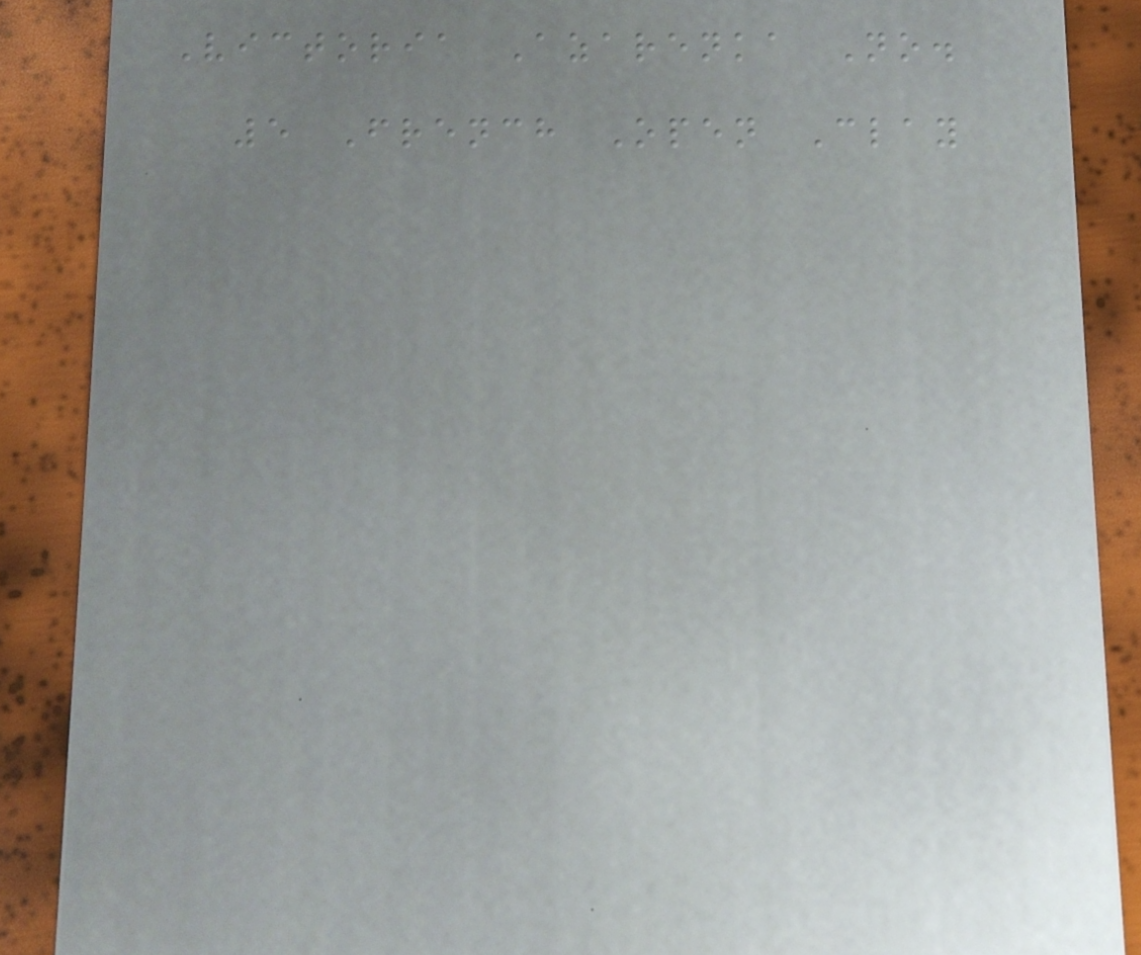Victoria Azarenka No.
5 French Open Clay
